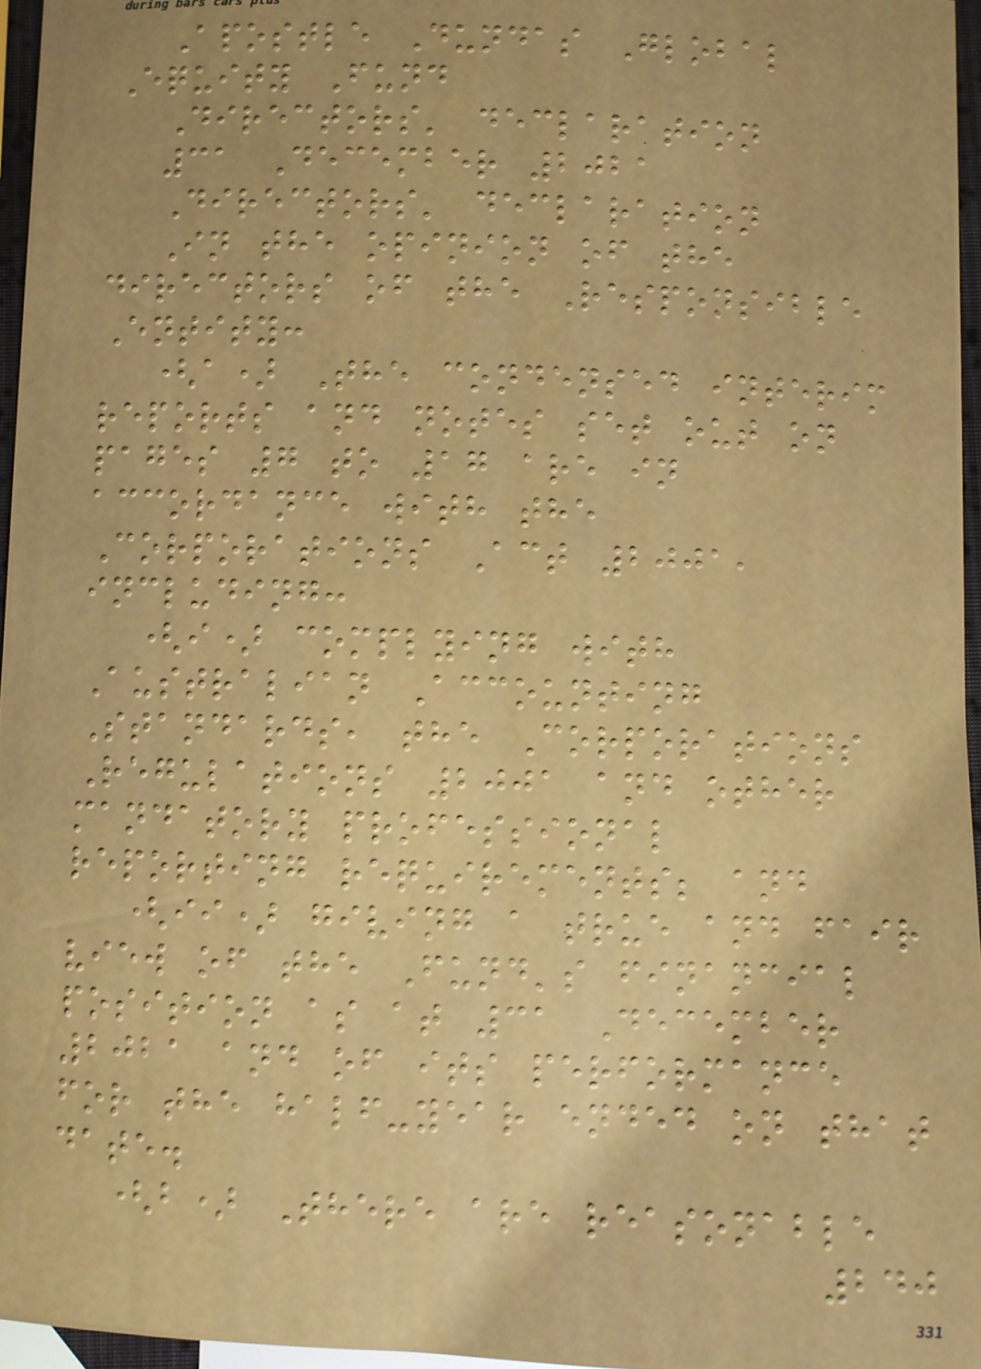Apostle Dundas Global
Equity Fund
Directors' declaration
31 December 2021
Directors' declaration
In the opinion of the
directors of the Responsible
Entity:
(a) The condensed interim
reports and notes set out on
pages 7 to 17 are in
accordance with the
Corporations Act 2001,
including:
(i) complying with
Australian Accounting
Standards, the Corporations
Regulations 2001 and other
mandatory professional
reporting requirements; and
(ii) giving a true and fair
view of the Fund's financial
position as at 31 December
2021 and of its performance
for the half-year ended on that
date.
(b) There are reasonable
240
